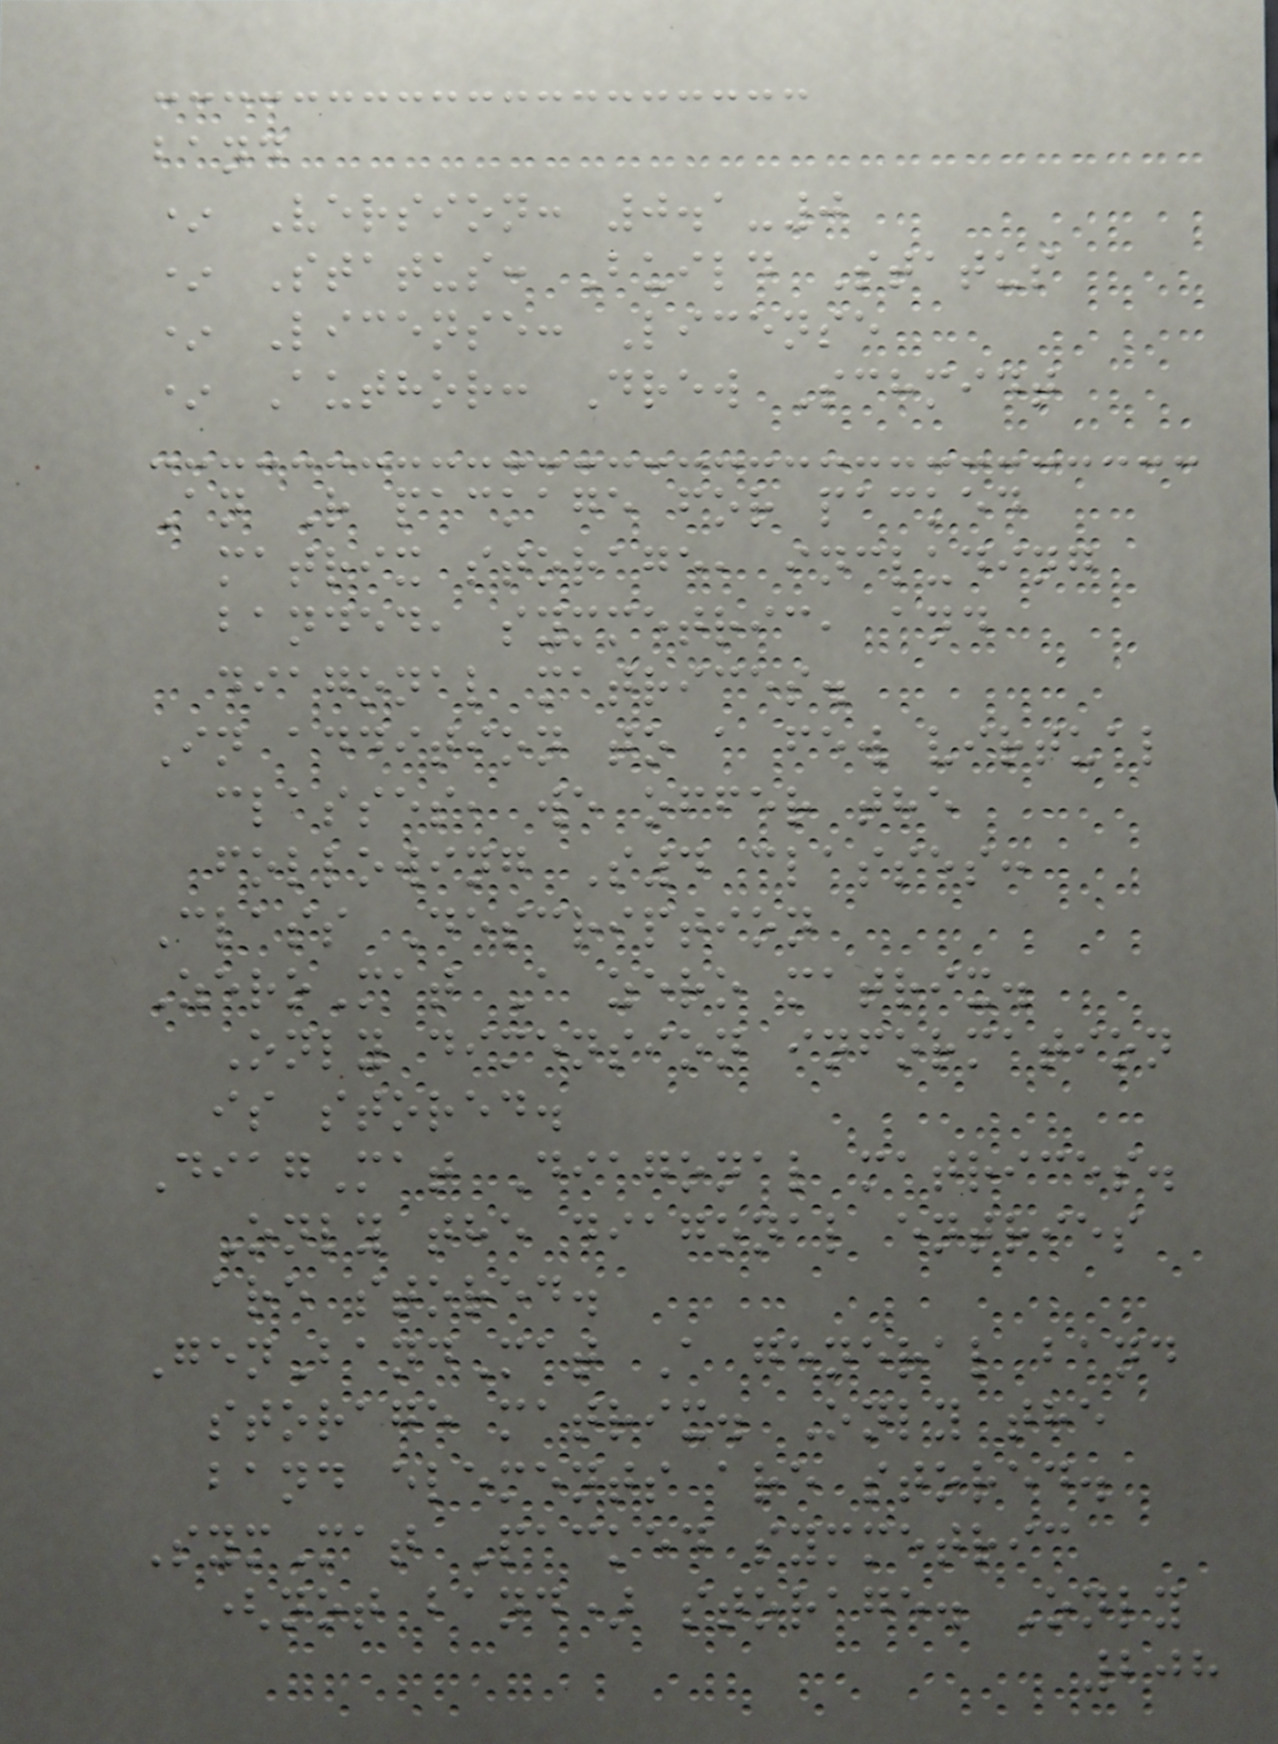band
* Version: 0.1-0
* Status: Build Status
* License: License
* Author: Drew Schmidt
An R package for packed
matrix storage, including
banded, symmetric, and
diagonal matrices.
In addition to a few virtual
classes, we offer the
following S4 classes:
Class Description
ZeroMat A zero matrix.
Only dimension information
is stored.
DiagMat Diagonal matrices.
Only the diagonal entries
are stored.
GenBandMat A general band
storage matrix. Only the
band elements are stored.
SymMat Packed symmetric
(not band) storage. Only
208
